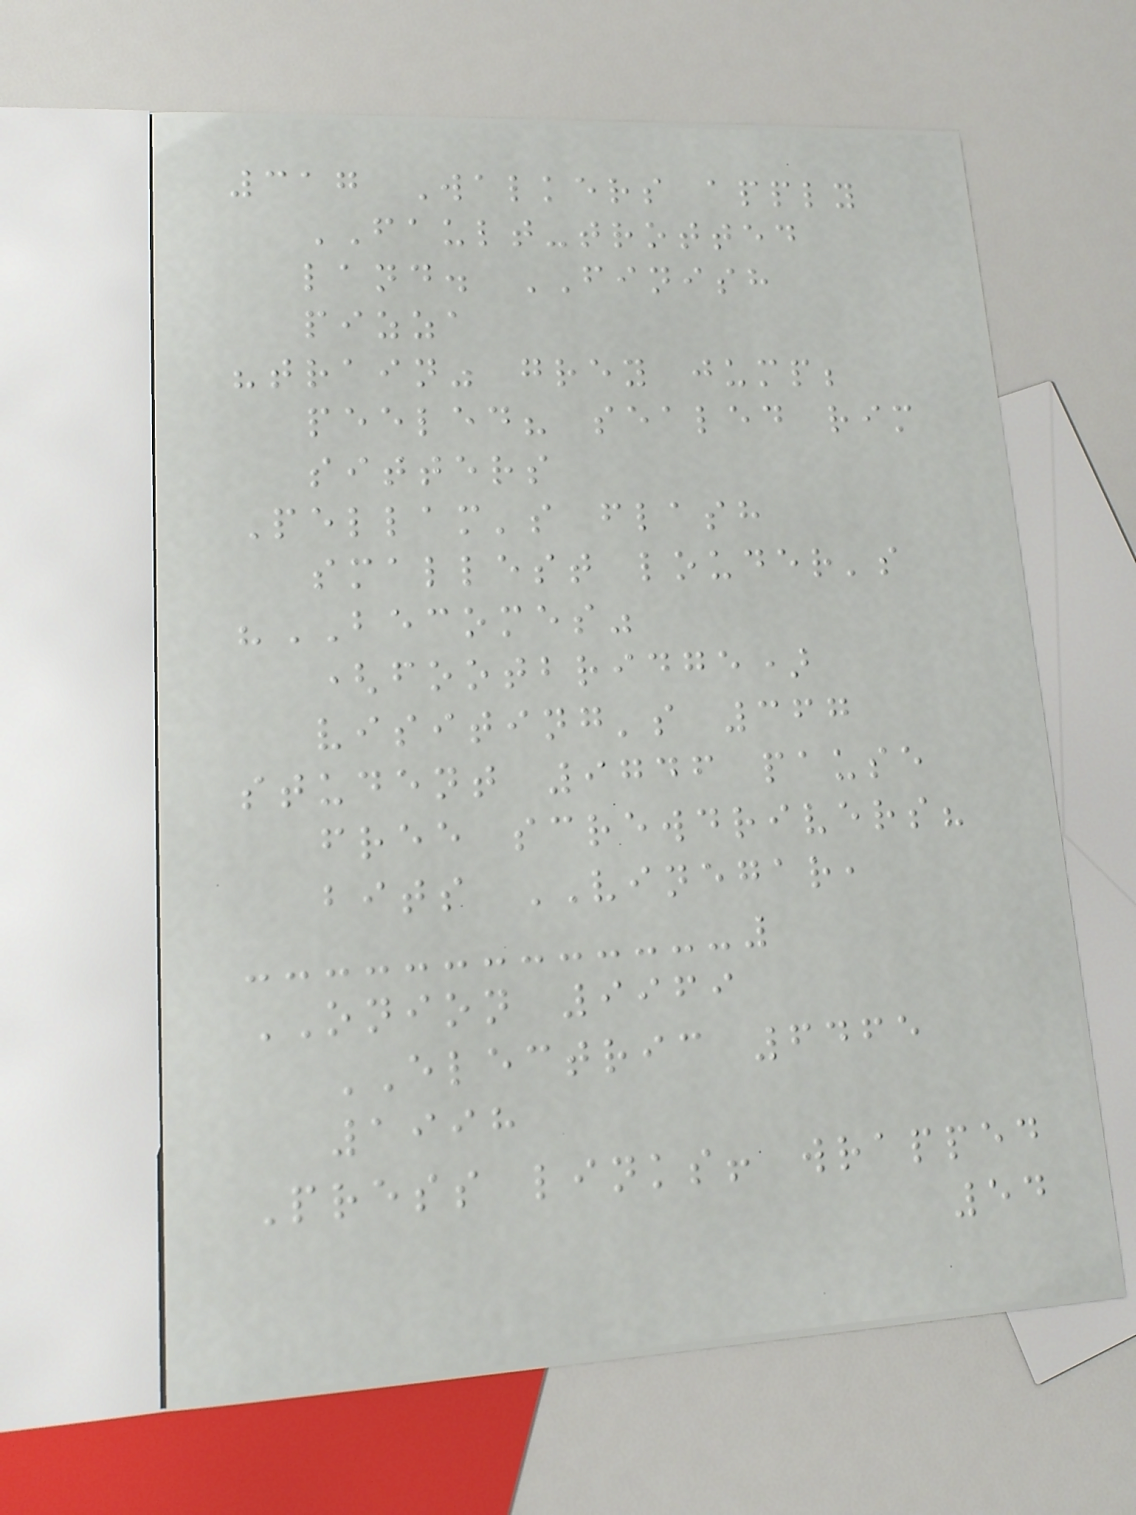317 Walkers apply
FAULT-trotted
land. FINISH
pizza
"train" grey jump;
peeled? sealed rim
sitters
Pellam's flash
smallest louder's
"BECOMES"
(footbridge)
visiting's 367
student 9746 pause
free screwdrivers?
bits VINEGAR,
ONION 9969
ELECTRIC 6465
1998
Press links! wrapped
54
